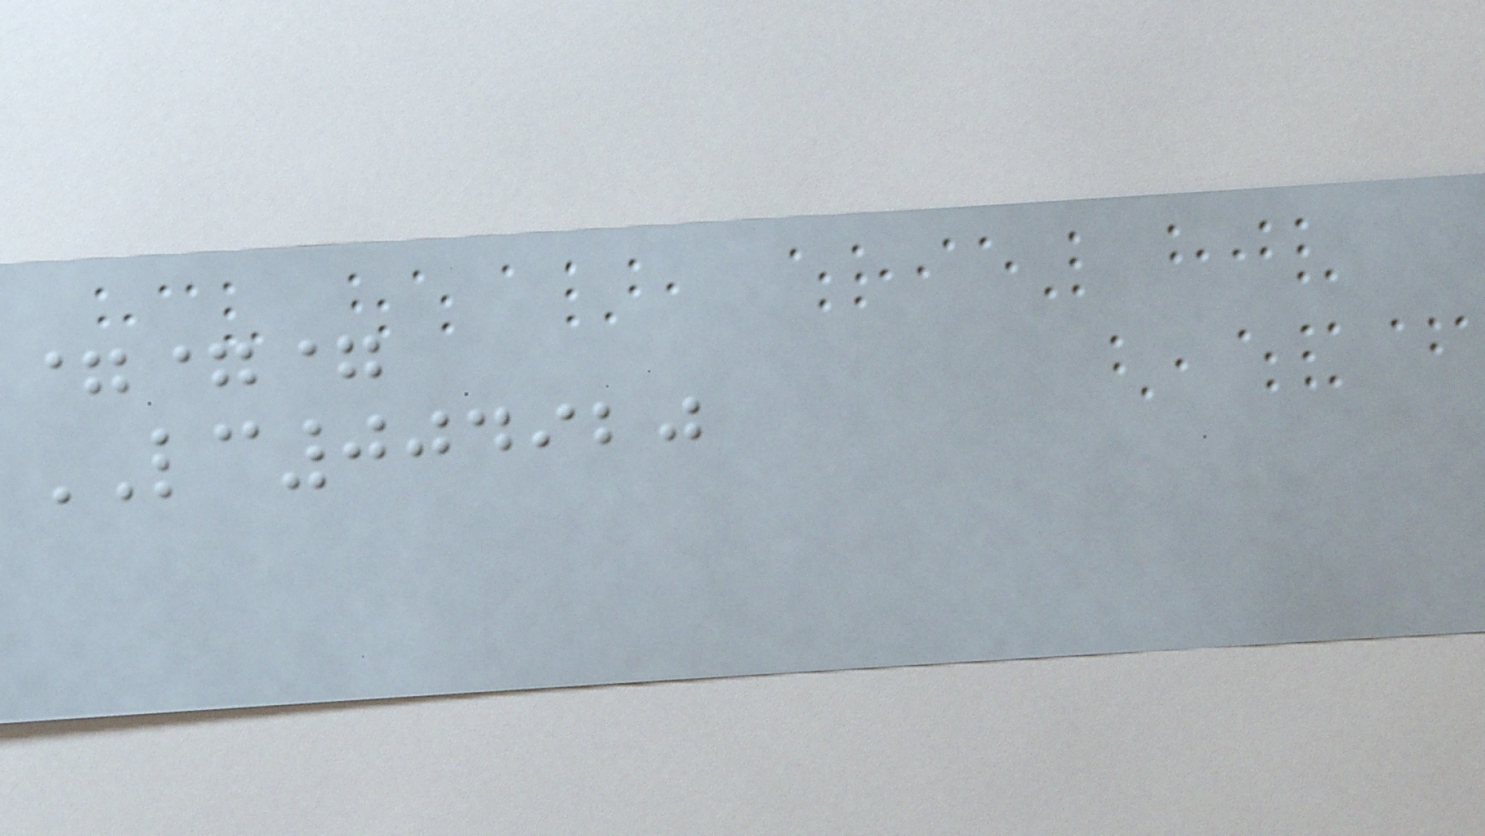===
LC004920
